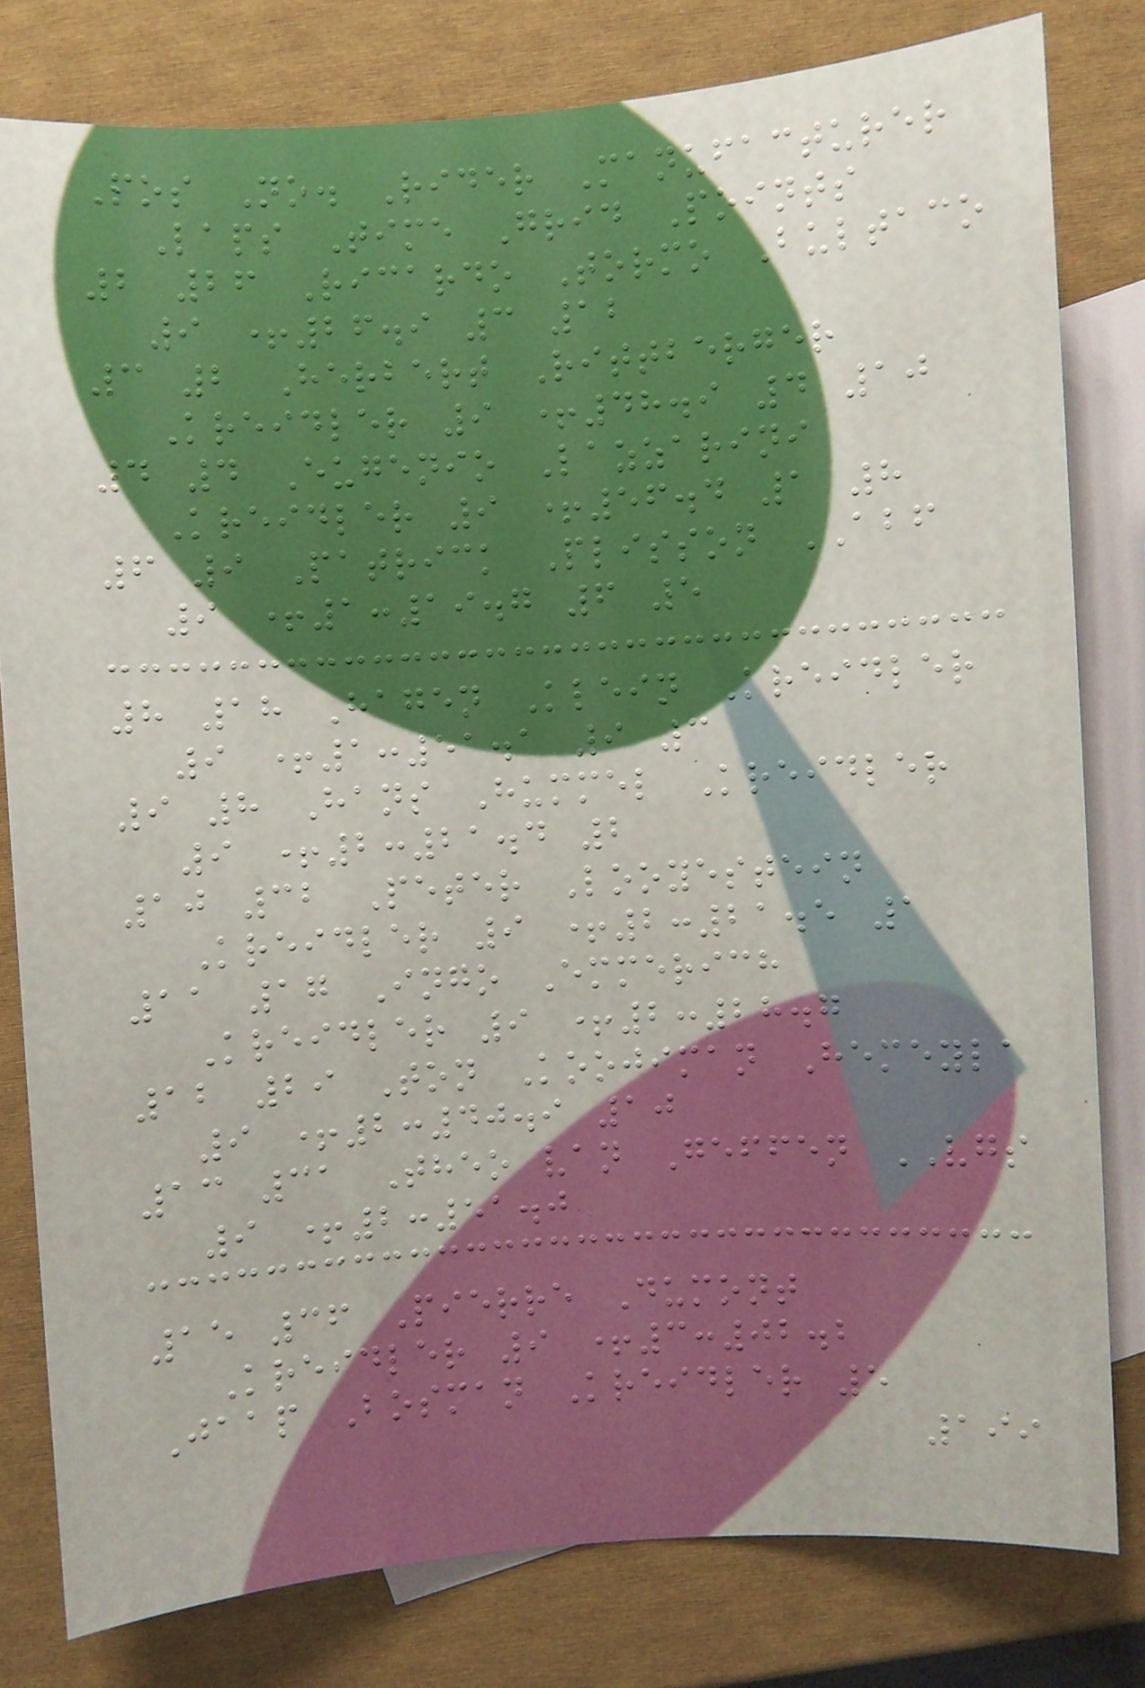Pos No. Rider Manufacturer
Laps Time Grid Points
2 26 Ricardo Tormo Bultaco
9 +26.9 3 12
3 2 Herbert Rittberger
Kreidler 9 +48.9 4 10
4 4 Eugenio Lazzarini
Kreidler 9 +56.4 1 8
6 9 Patrick Plisson ABF
9 +1:19.7 6 5
8 18 Hagen Klein Kreidler
9 +1:51.1 9 3
9 8 Hans Hummel Kreidler
9 +2:21.4 2
10 32 Peter Looyestein
Kreidler 9 +2:21.5 1
11 17 Ingo Emmerich
Kreidler 9 +2:28.7
12 29 Ton Koojiman Hemeyla
9 +2:40.9 10
13 31 Theo van Geffen VGS
9 +2:51.0
15 36 Pierre Dumont
Kreidler 9 +3:02.2
Jaap Bosman Kreidler 5
199
